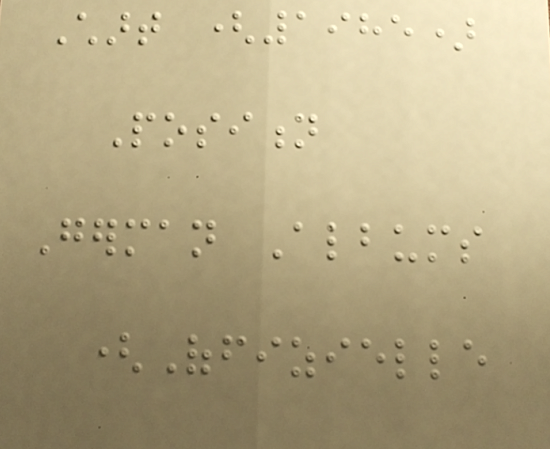Chart (1985)
Position
German Albums
(Offizielle
